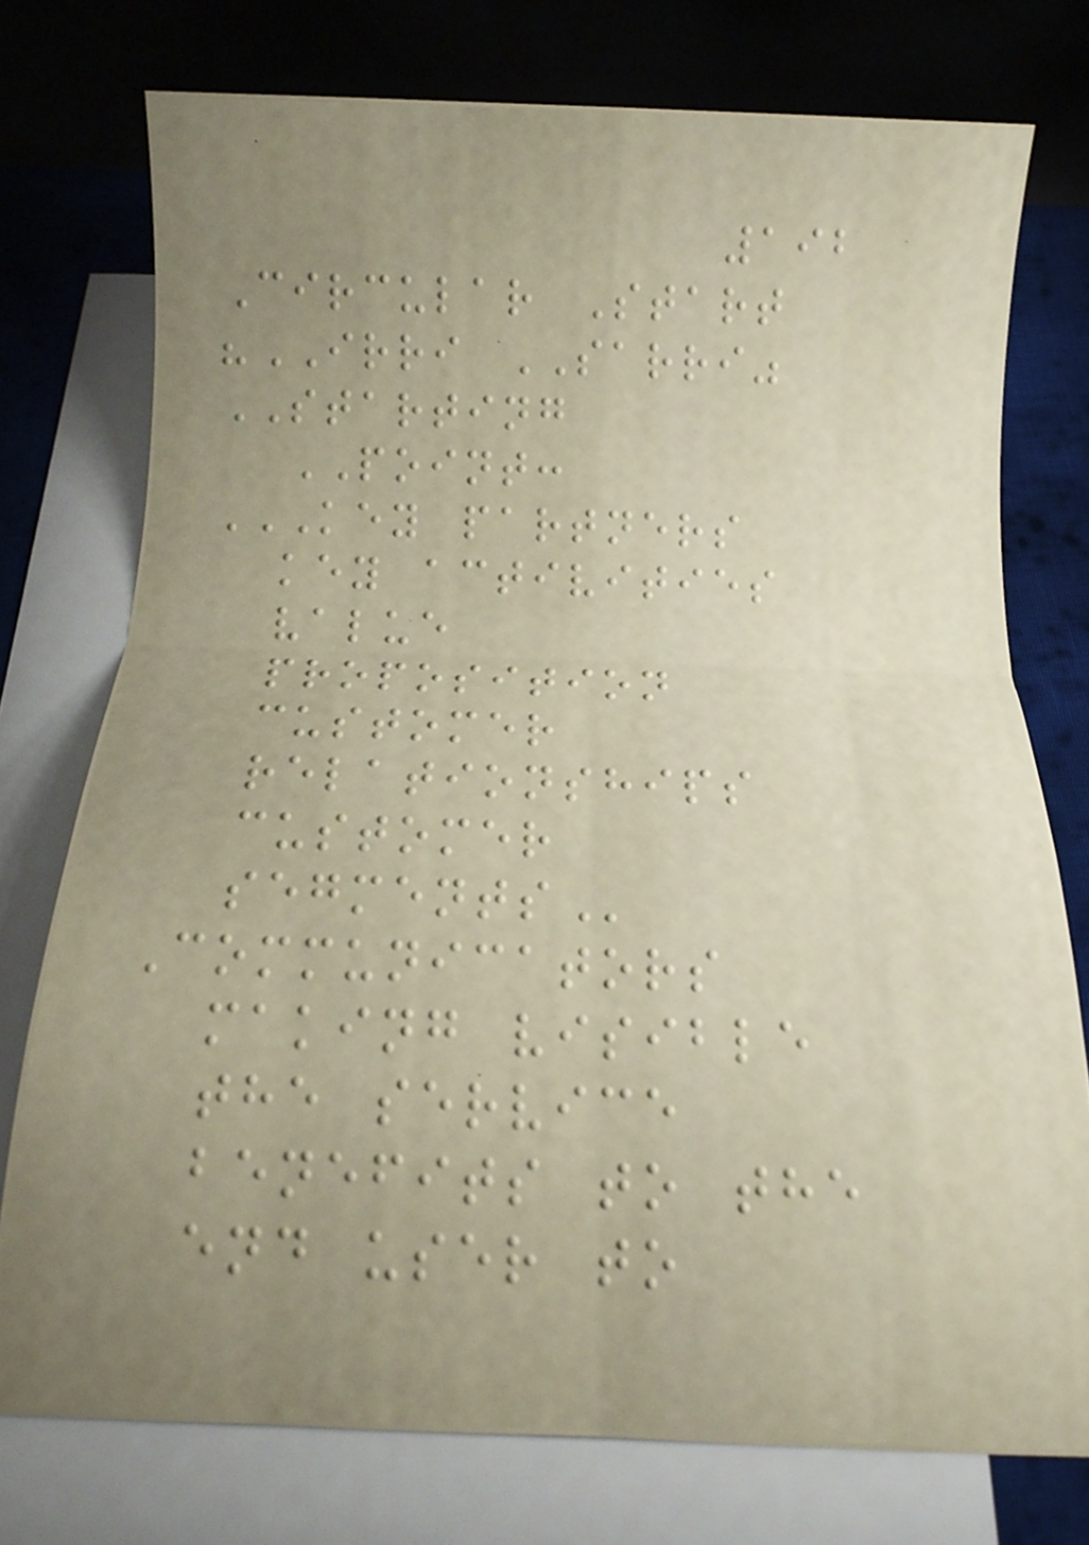192
Circular Start
"IRRI SARRI"
STARTING
POINT:
KEY PARTNERS
KEY ACTIVITIES
VALUE
PROPOSITION
CUSTOMER
RELATIONSHIPS
CUSTOMER
SEGMENTS
Communicators
making visible
the service
benefits to the
end user to
